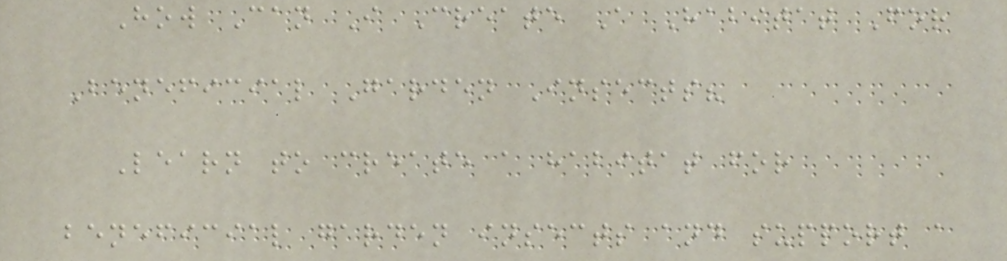How Can I Create A Habitat For
Beneficial Garden Insects?
Learn to create a habitat for
beneficial garden insects and support a
